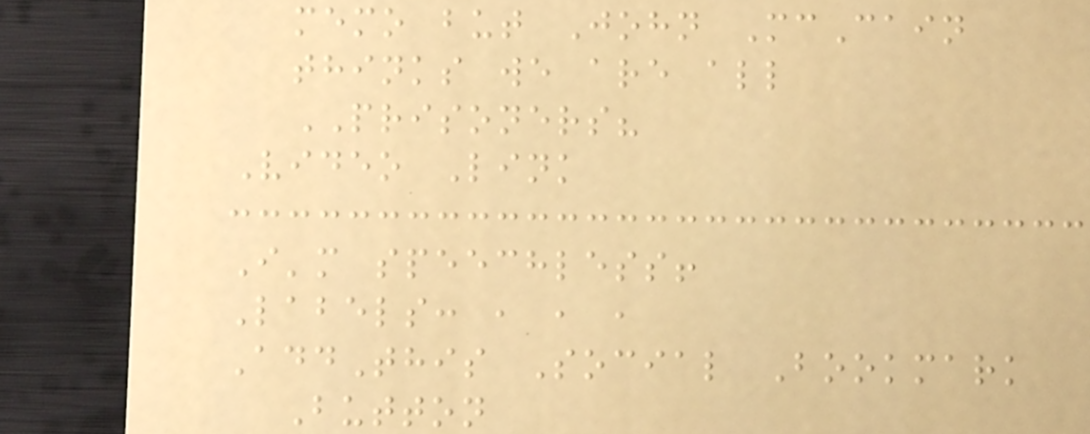memo but John McCain
thinks we are all
PRISONERS?
Video Link
I'm speechless!
Labels: , , ,
AddThis Social Bookmark
Button
